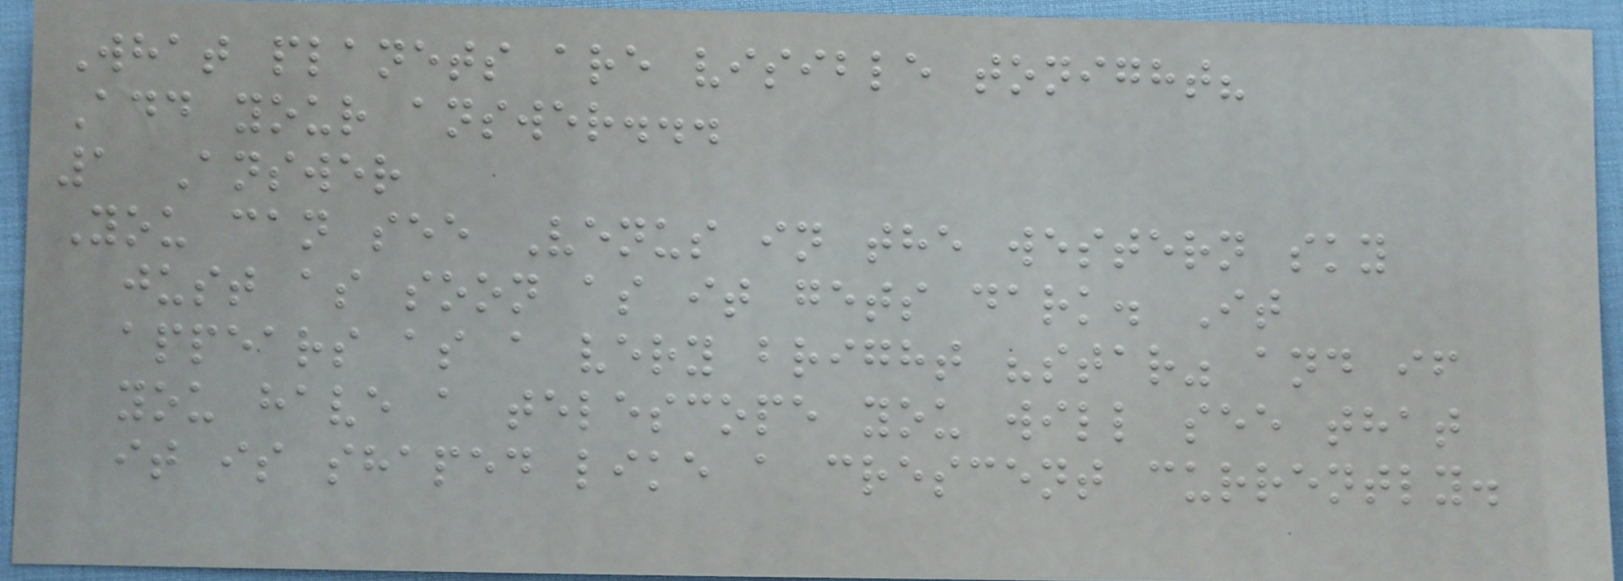What planets are visible tonight?
Add your answer...
1 Answer
You can see Venus in the western sky
just as soon as it gets dark. It
appears as a very bright "star" and if
you have a telescope you will see that
it is shaped like a crescent currently.
